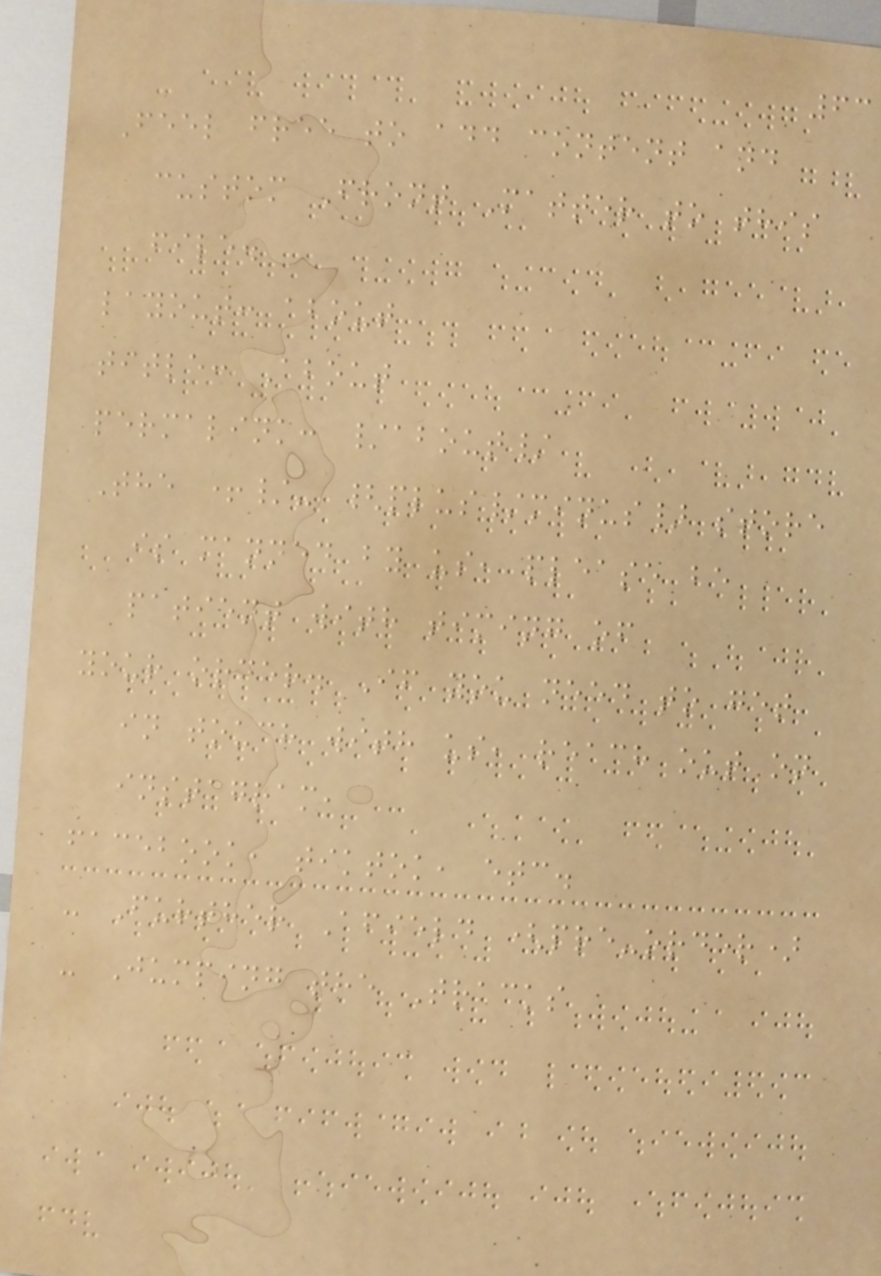63
Feel free to add content and
custom Front Matter to this
file.
layout: about
title: About
permalink: /about/
The +/- {plus/minus} store
is manned by us, please be
patient with timing of
your order. If you need to get
in touch with us, reach out on
instagram,
facebook, tiktok, etc.
- Further Afield (pre-order)
- Jumping the Tracks
